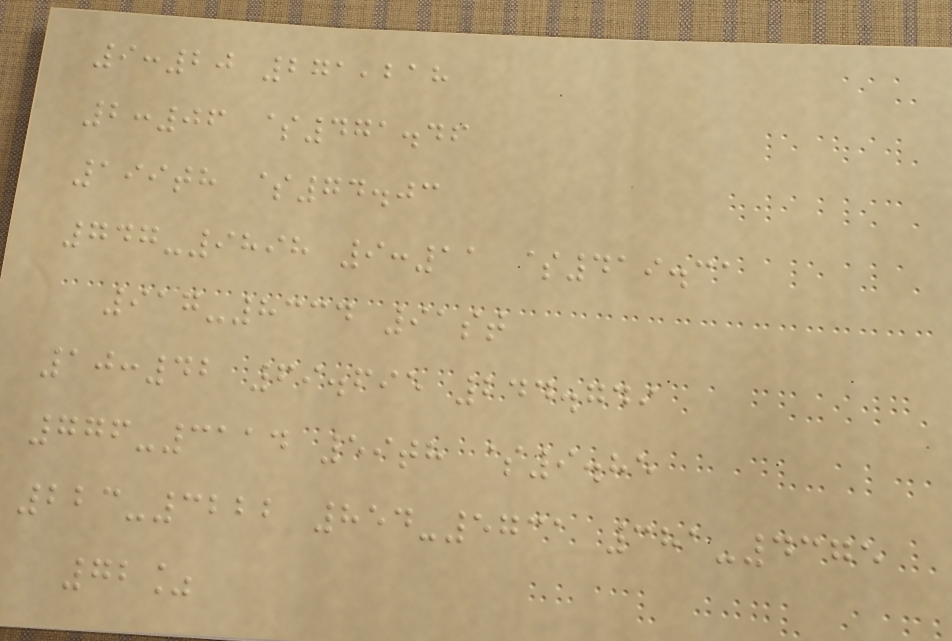9:20 271,218
2:06 $471.46
199th $74.03
747-9898 9:11 $419.31
917-8334 91st
10:42 69.695 244.749
776-3114 59th $9.85
223-3222 854-5731 381-4375
72%
